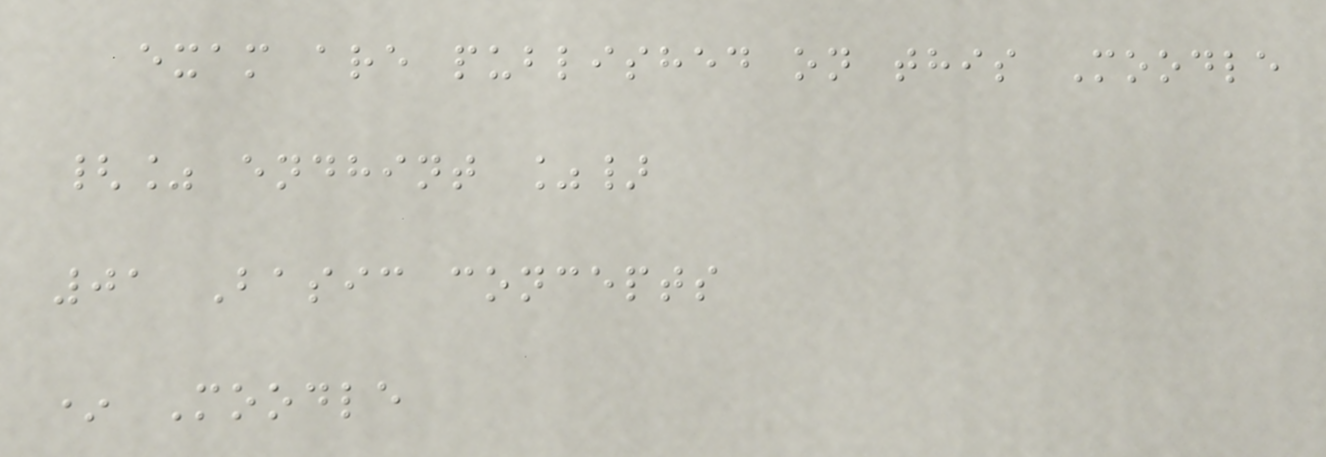exam are published on this Moodle
{% endhint %}
01 Basic concepts
* Moodle
